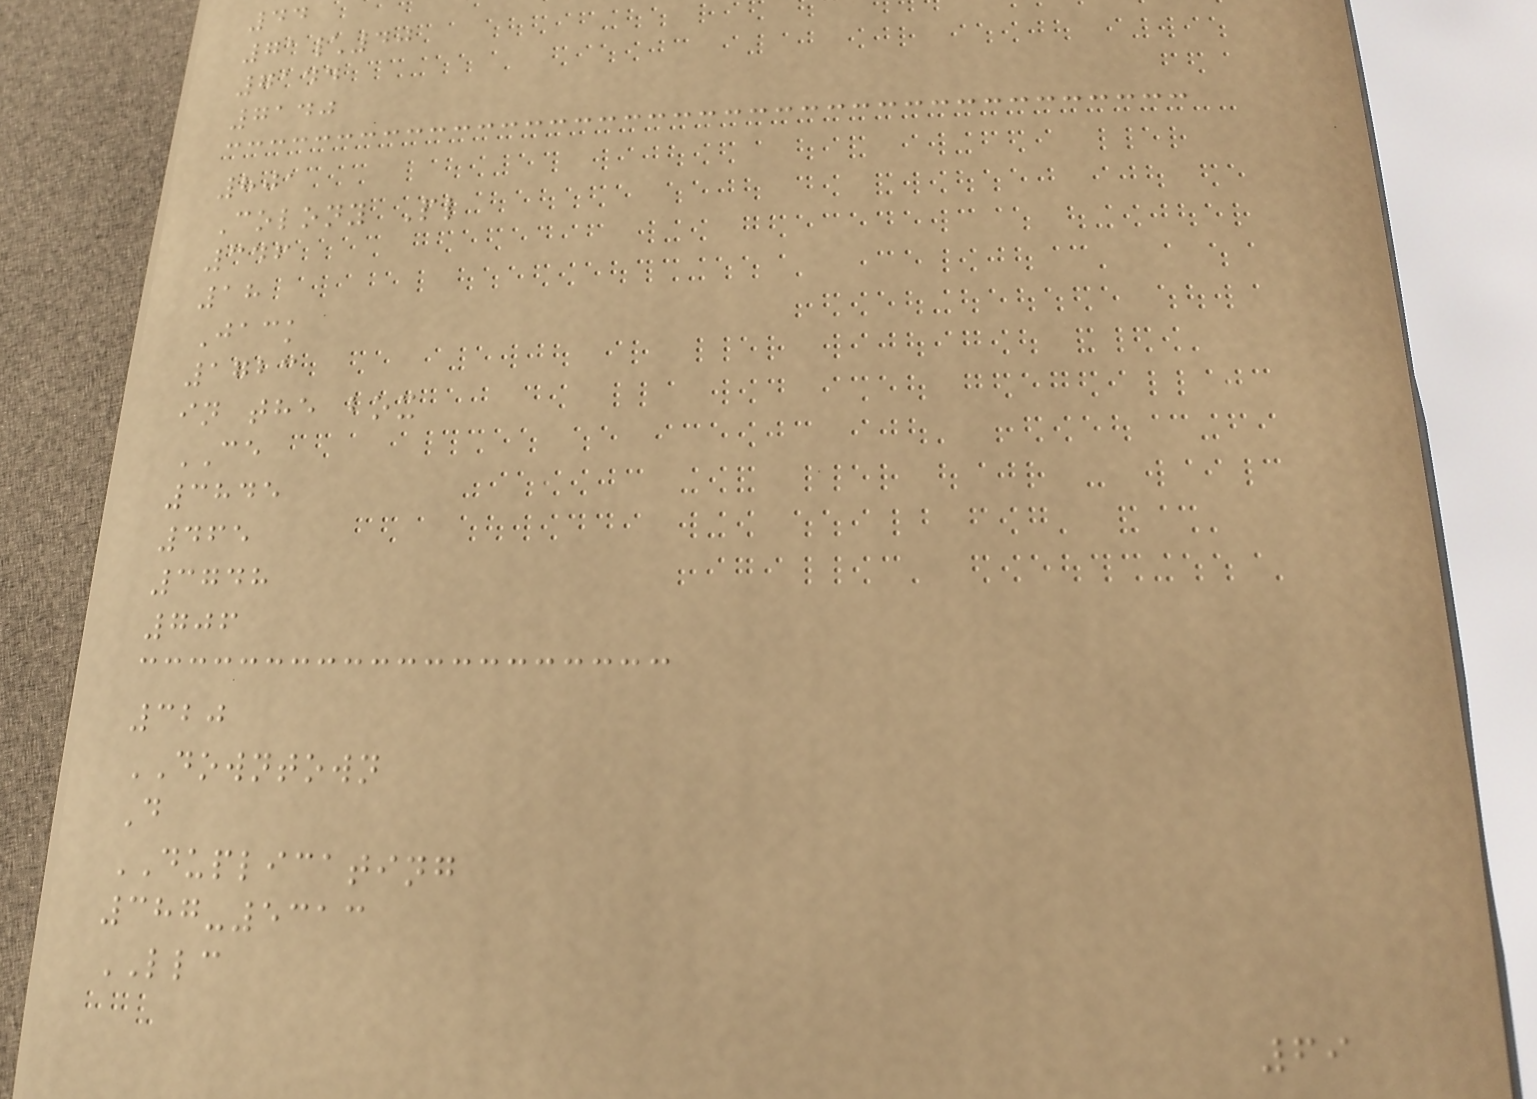44
71\40
7144
7140
801
Colony Pl
346
18
Jack
1723
in the box
CE
3845
465
3748
706
320
DOWNTOWN
D
DUPLICATING
387-5313
LLC
69
